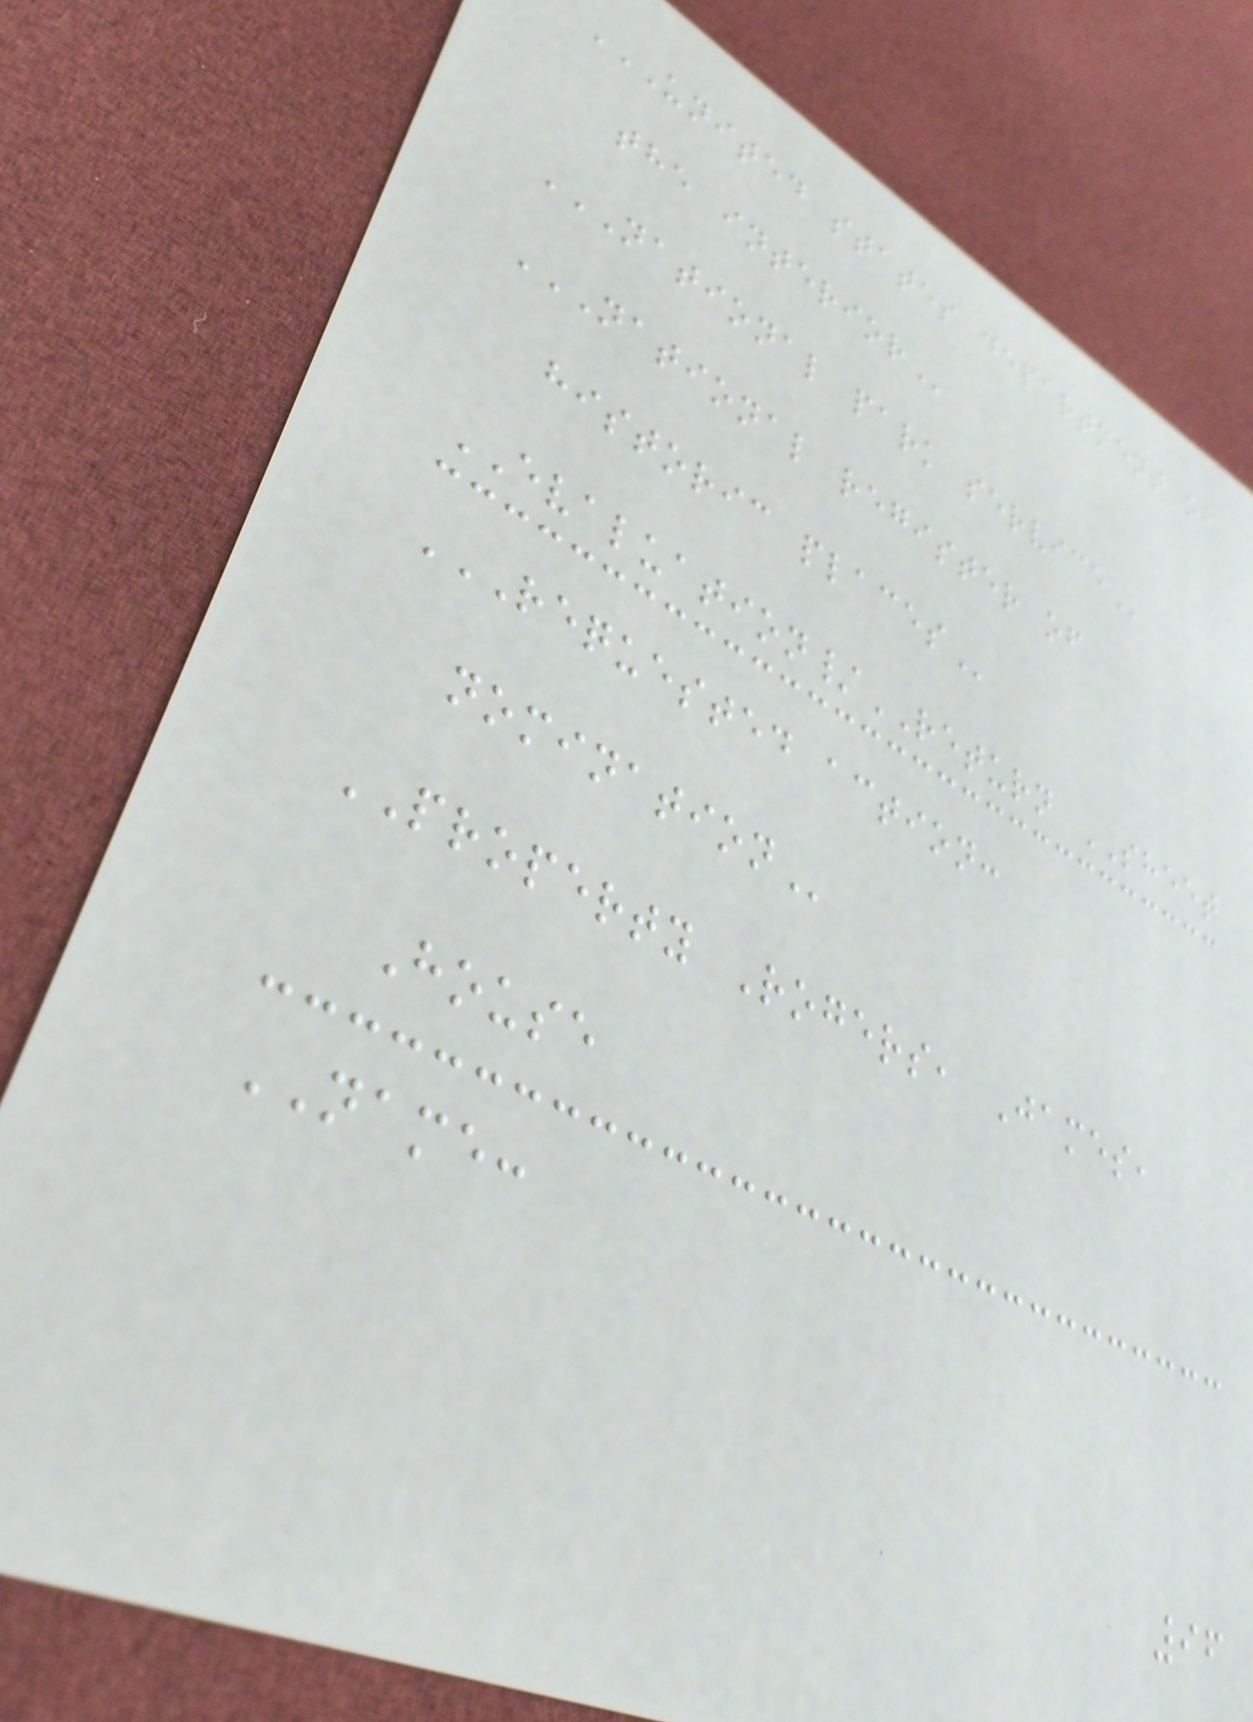UNITED STATES DEPARTMENT OF
THE INTERIOR
NATIONAL PARK SERVICE
NATIONAL REGISTER OF
HISTORIC PLACES
EVALUATION/RETURN SHEET
REQUESTED ACTION:
NOMINATION
PROPERTY Rogers, James,
House
NAME:
96
